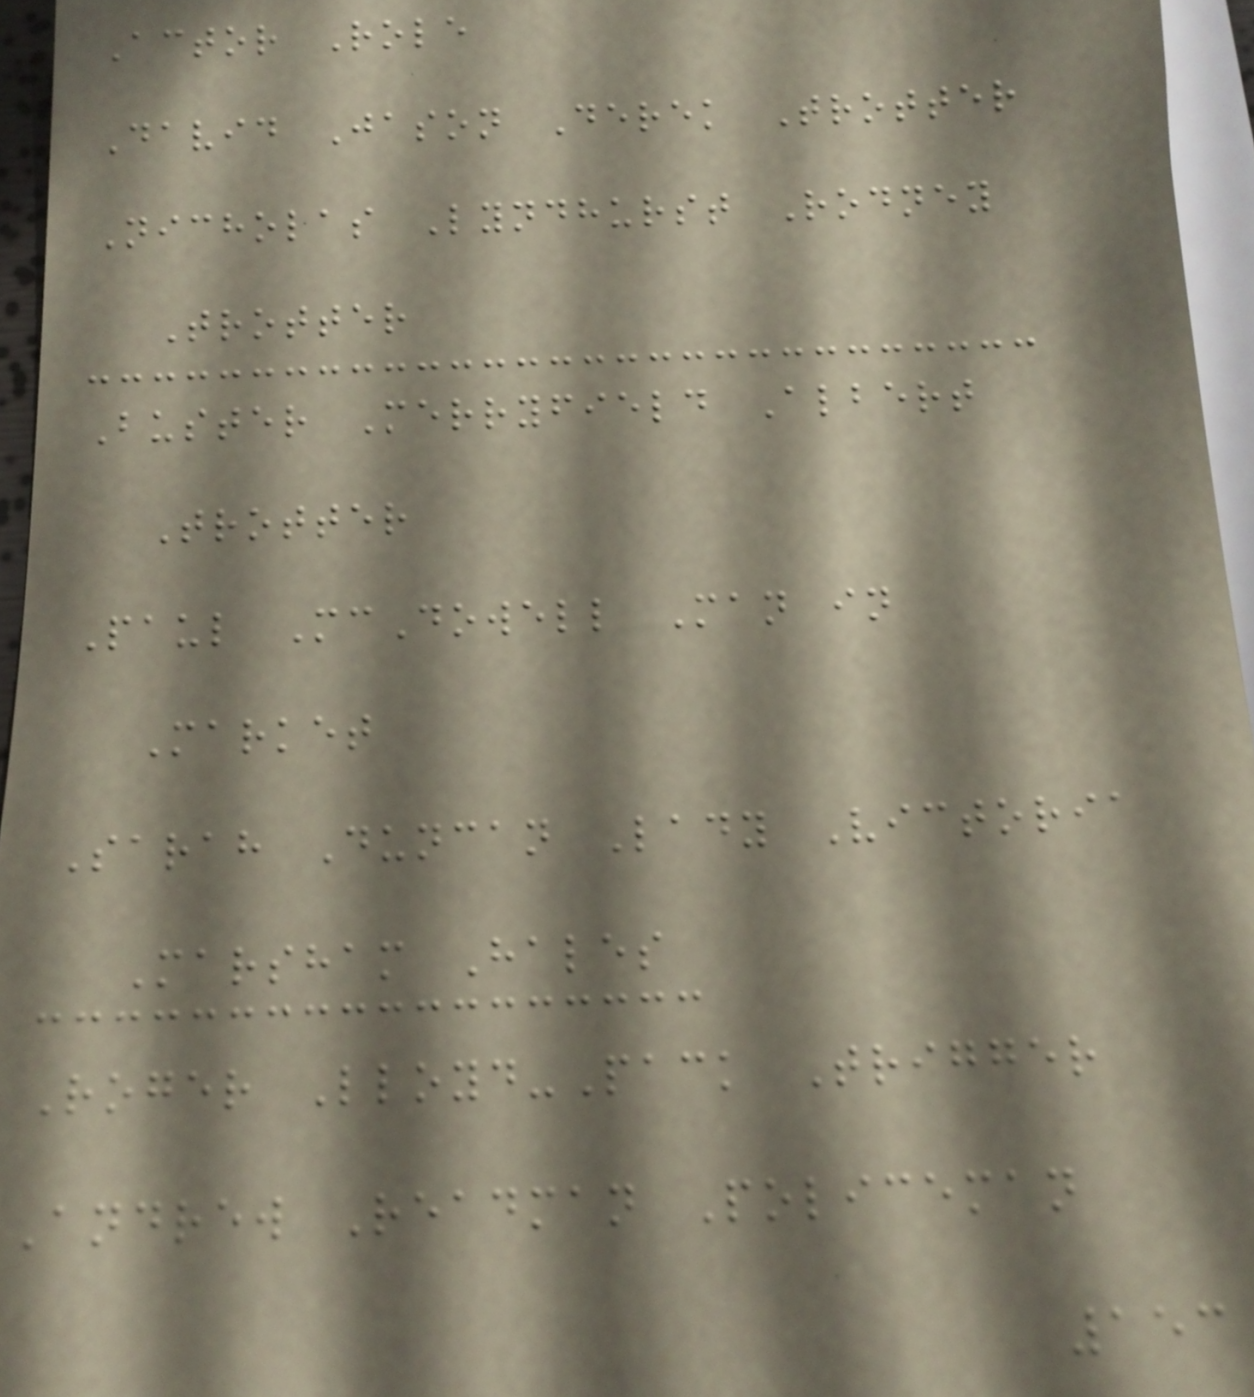Actor Role
David Jason Derek Trotter
Nicholas Lyndhurst Rodney
Trotter
Buster Merryfield Albert
Trotter
Paul McDowell Man in
Market
Sarah Duncan Lady Victoria
Marsham Hales
Roger Lloyd-Pack Trigger
Andrew Readman Policeman
153
